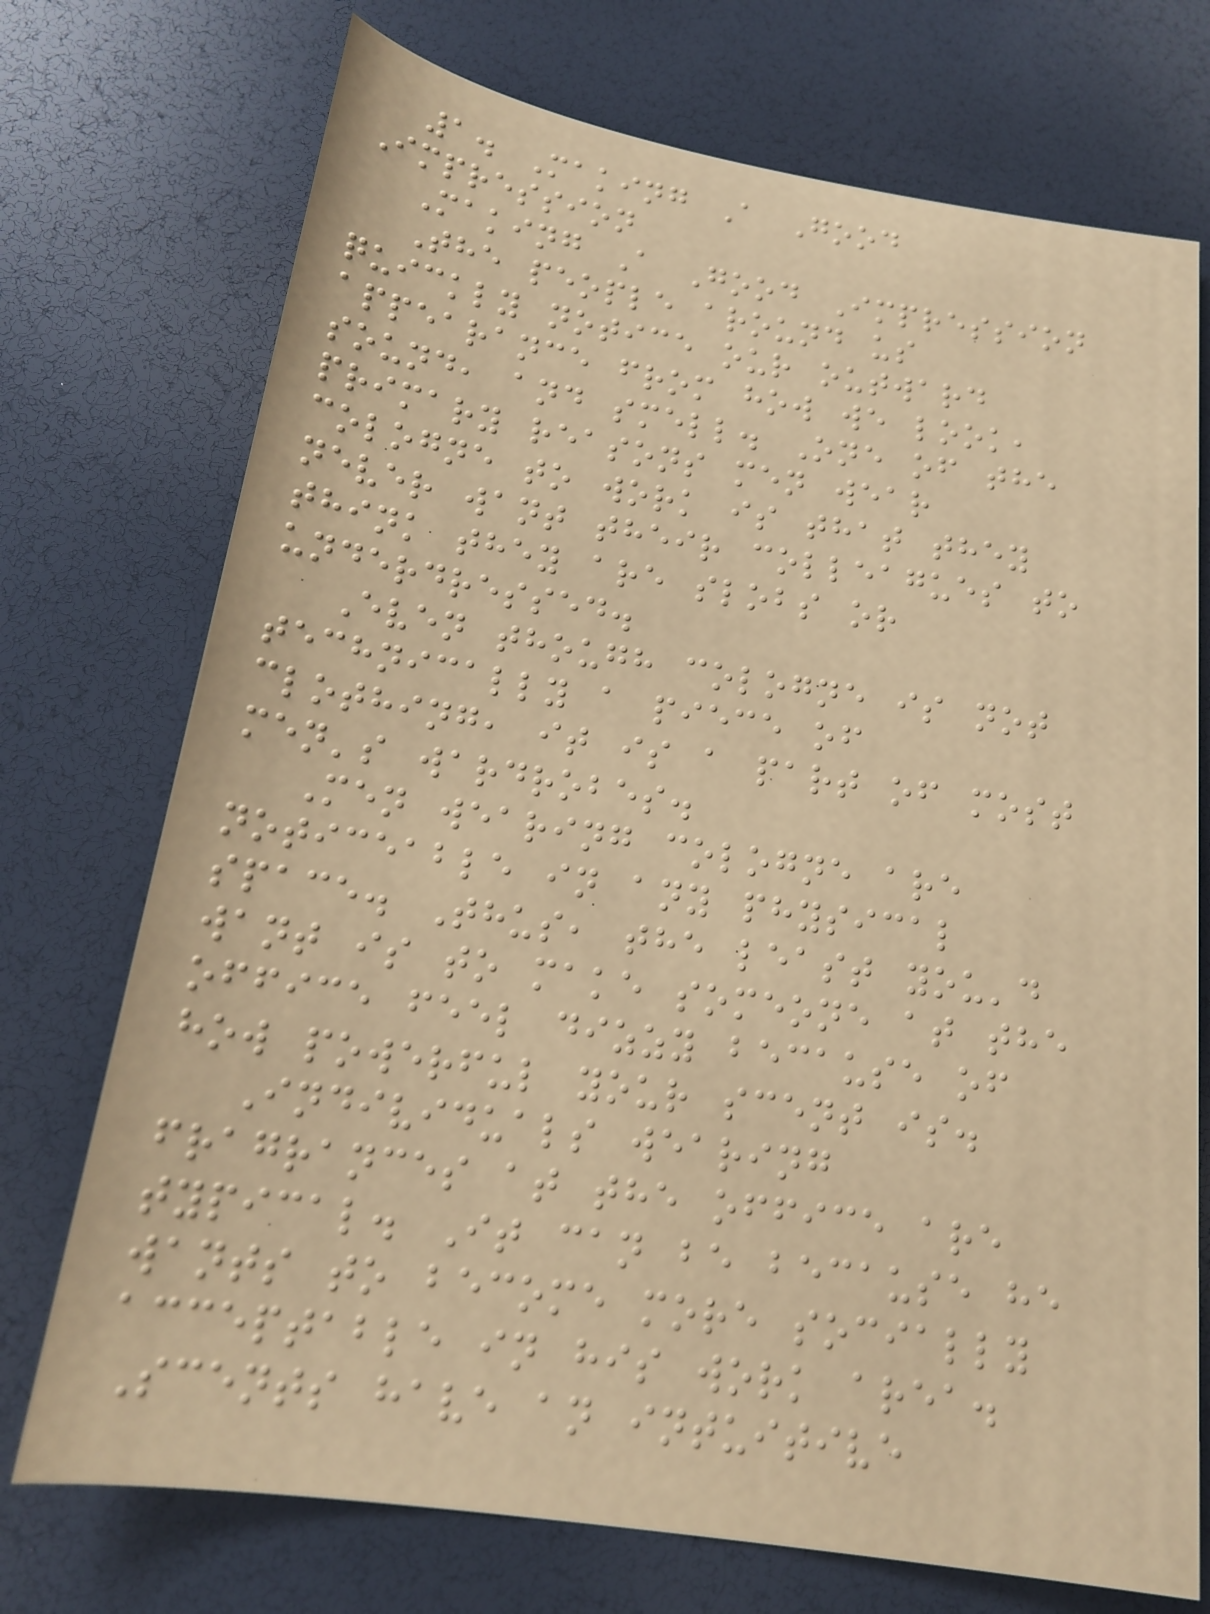1. Making A Good
Impression
Making A Good Impression
The people around us
quickly notice our outward
appearance from how we look,
sound, and smell. One of the
primary reasons men wear
cologne to work is that they
never want their colleagues to
think they are slobs or
underdressed.
Even though cologne is not
technically a piece of
clothing, it is a part of most
men's wardrobes.
Men wearing cologne are
noticeable in any physical
space. Thus, the least you'd
want is to make someone at the
office feel dizzy because of
how powerful your scent is.
Individuals wearing
fragrances at the office are
typical. It can be because he
wants to become more socially
acceptable in his work area.
Scents have an intuitive
